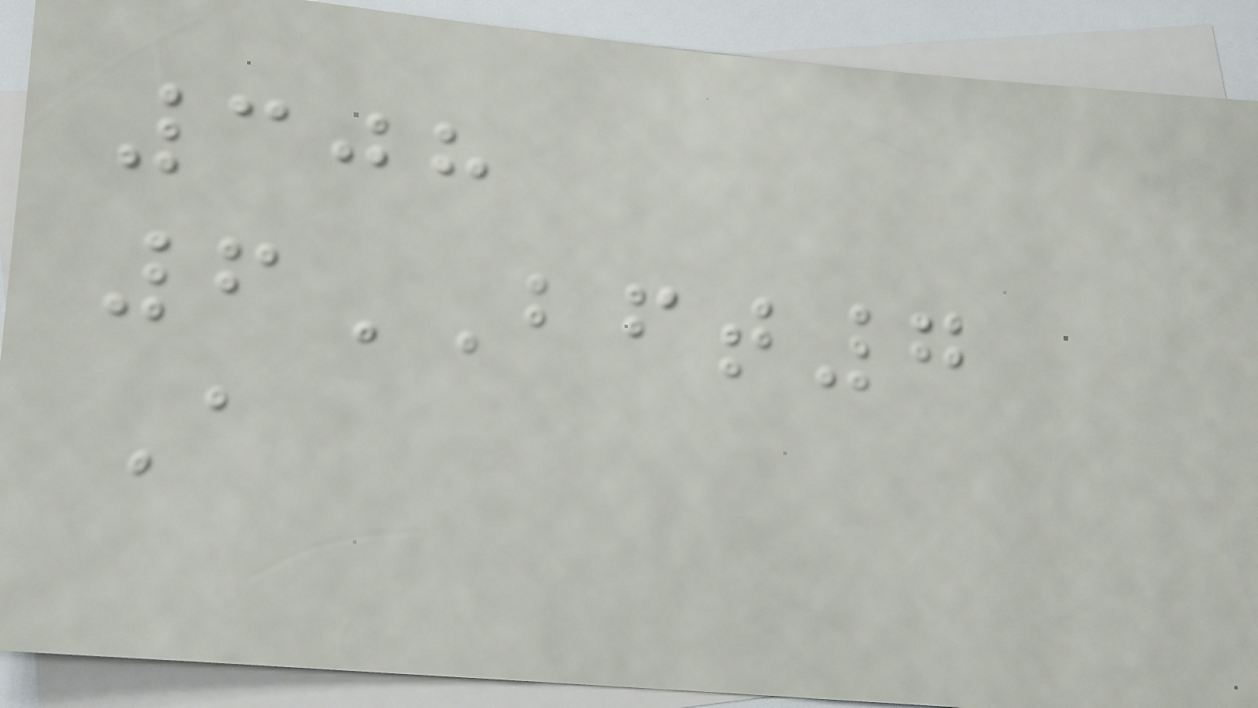308
6BFT7
A
